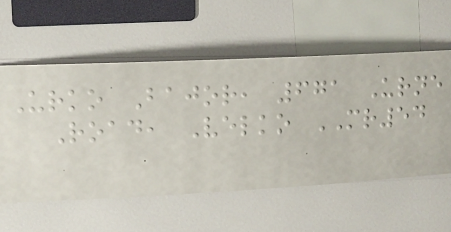Urko Bajor, 671 Urne
Road, Velko MR54
